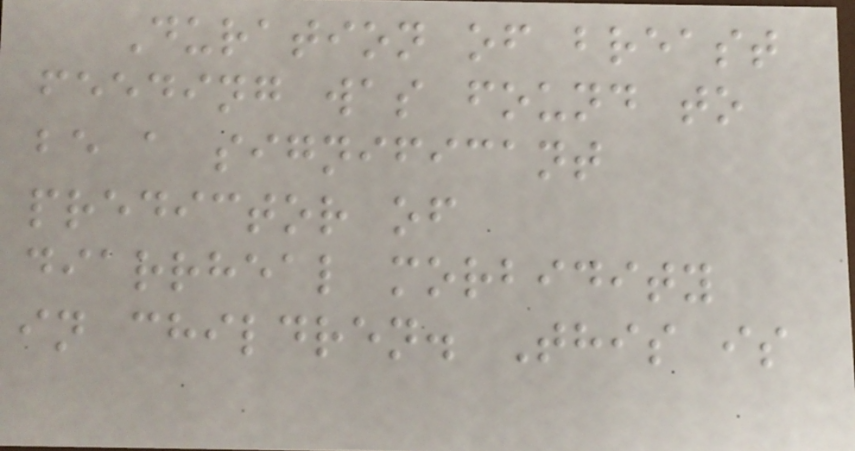Duration of breast
feeding was found to
be a significant
predictor of
diarrheal morbidity
in children. This is
